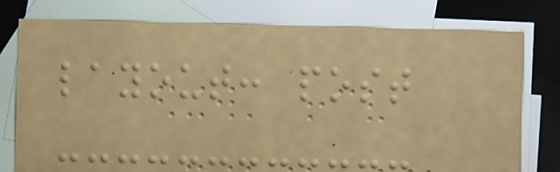layout: post
